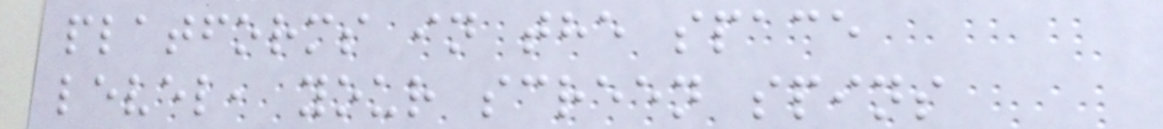platforms in the space
level, your screen spins
